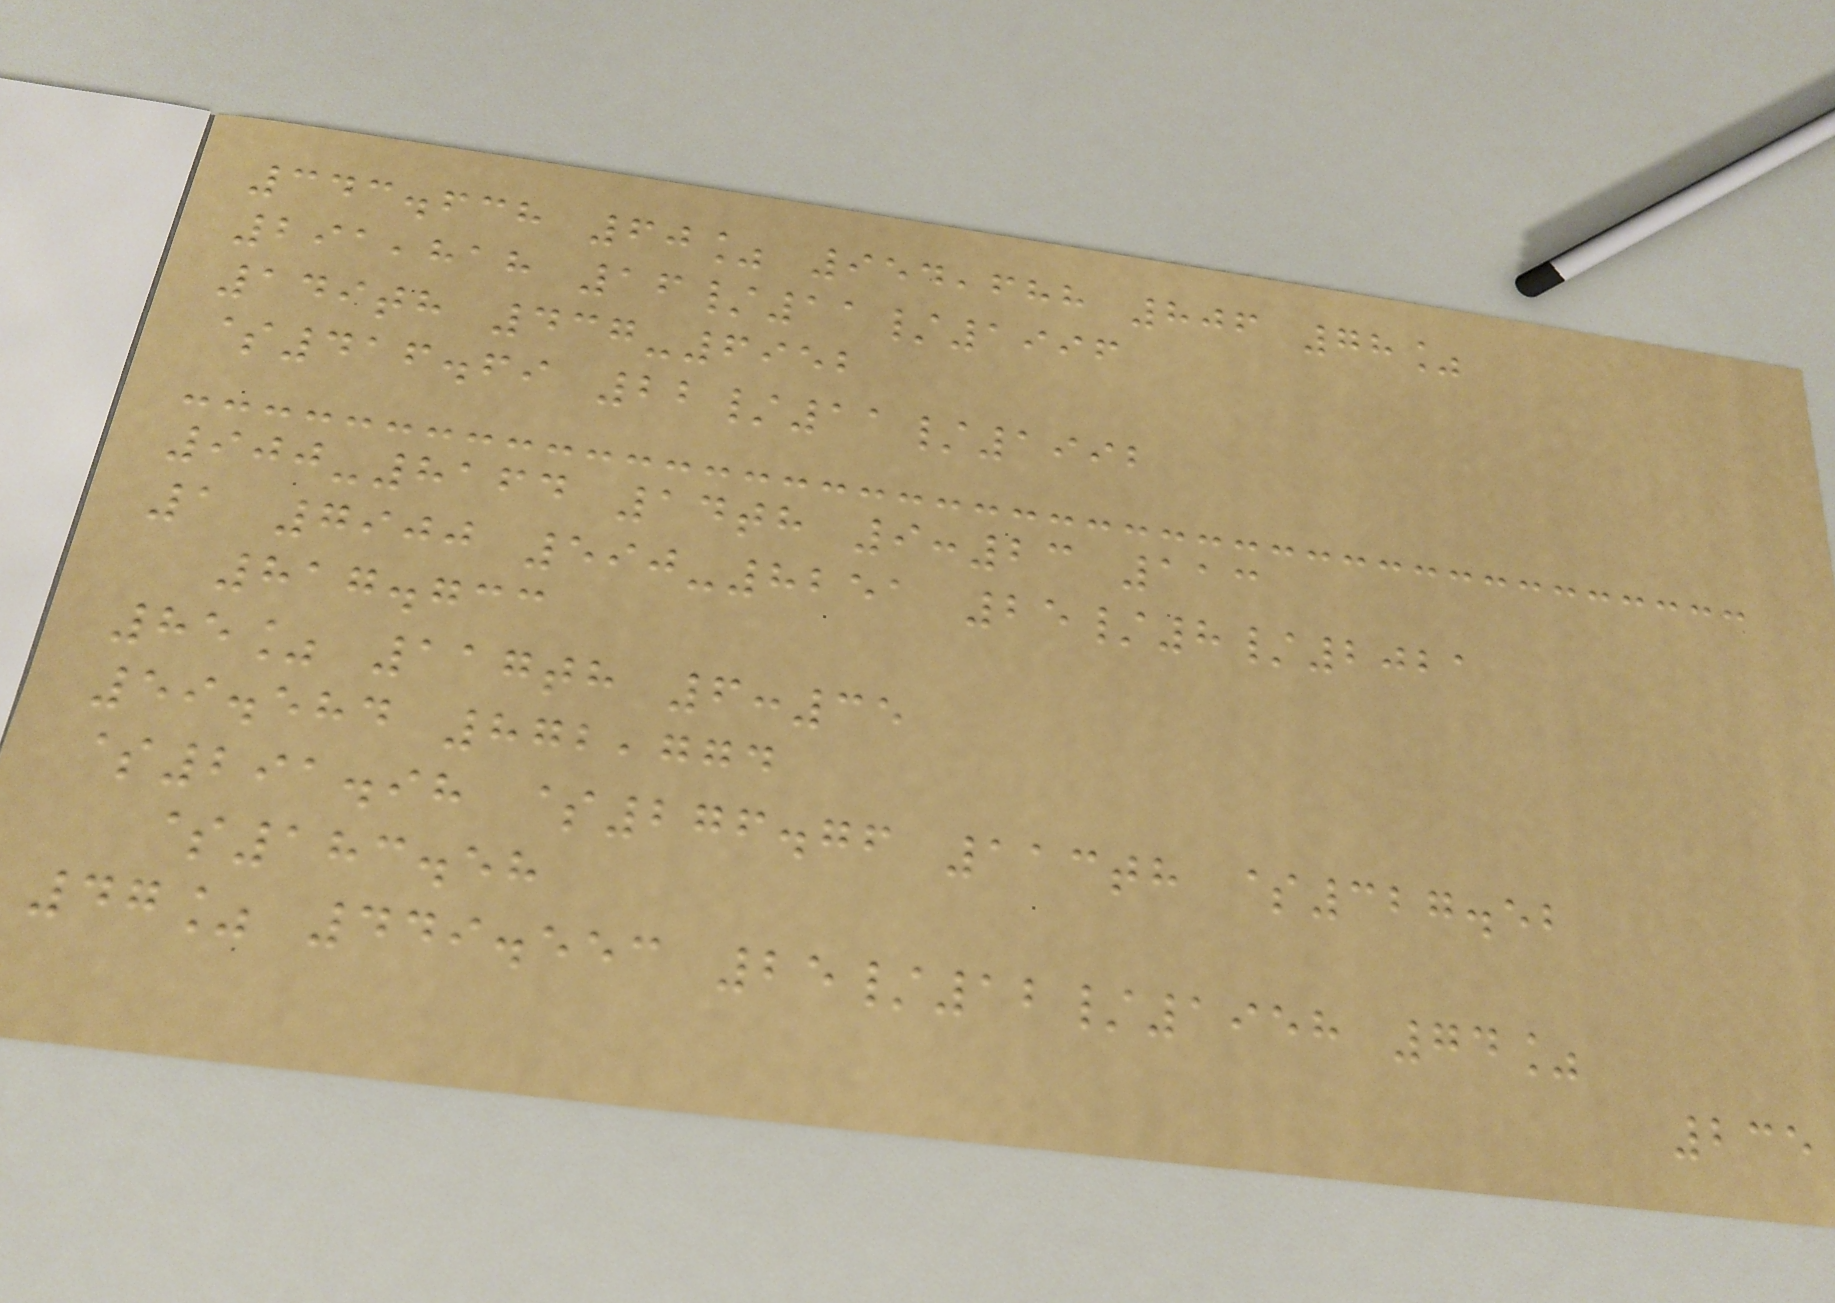343.638 60% 954,688 806 78%
291,818 16/11/1996
149th 437-6952
$416.69 22/11/1992
900-8164 14th 9:23 113
1 7900 590-8251 25/8/2021
817.733
85% 117th 6:35
59.584 872,774
$291.98 $276.76 113th $327.52
$183.58
47% 449.553 25/12/1958 74%
235
